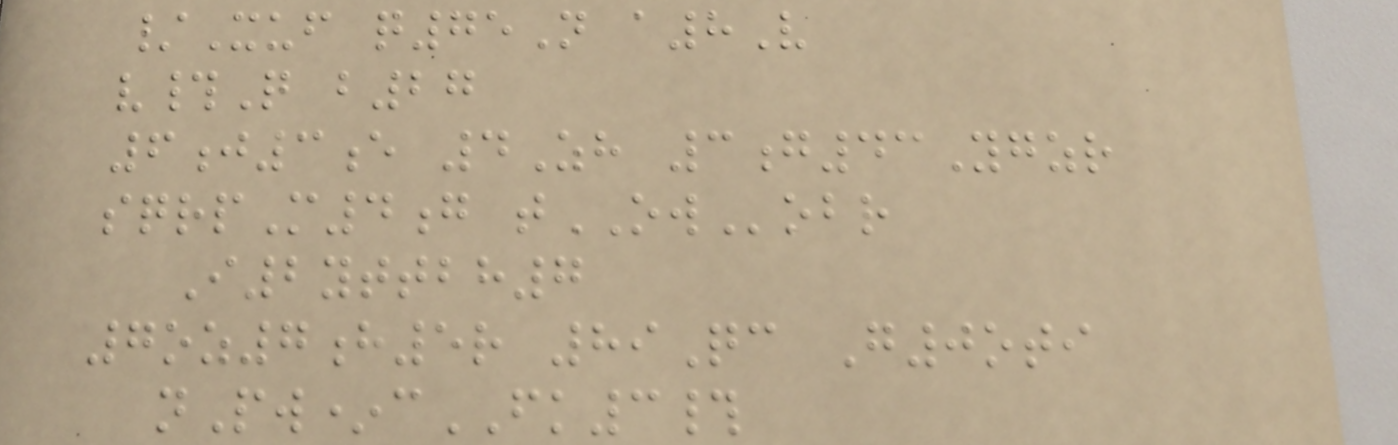/Xuf q75N a8V
v#Q b27
6j3e 4Zh 3g43Ygzr
sqrpM4g tOWobr
I2yttbh7
7oz7h5r 89Qc G0oti
nPw*cFK3#
